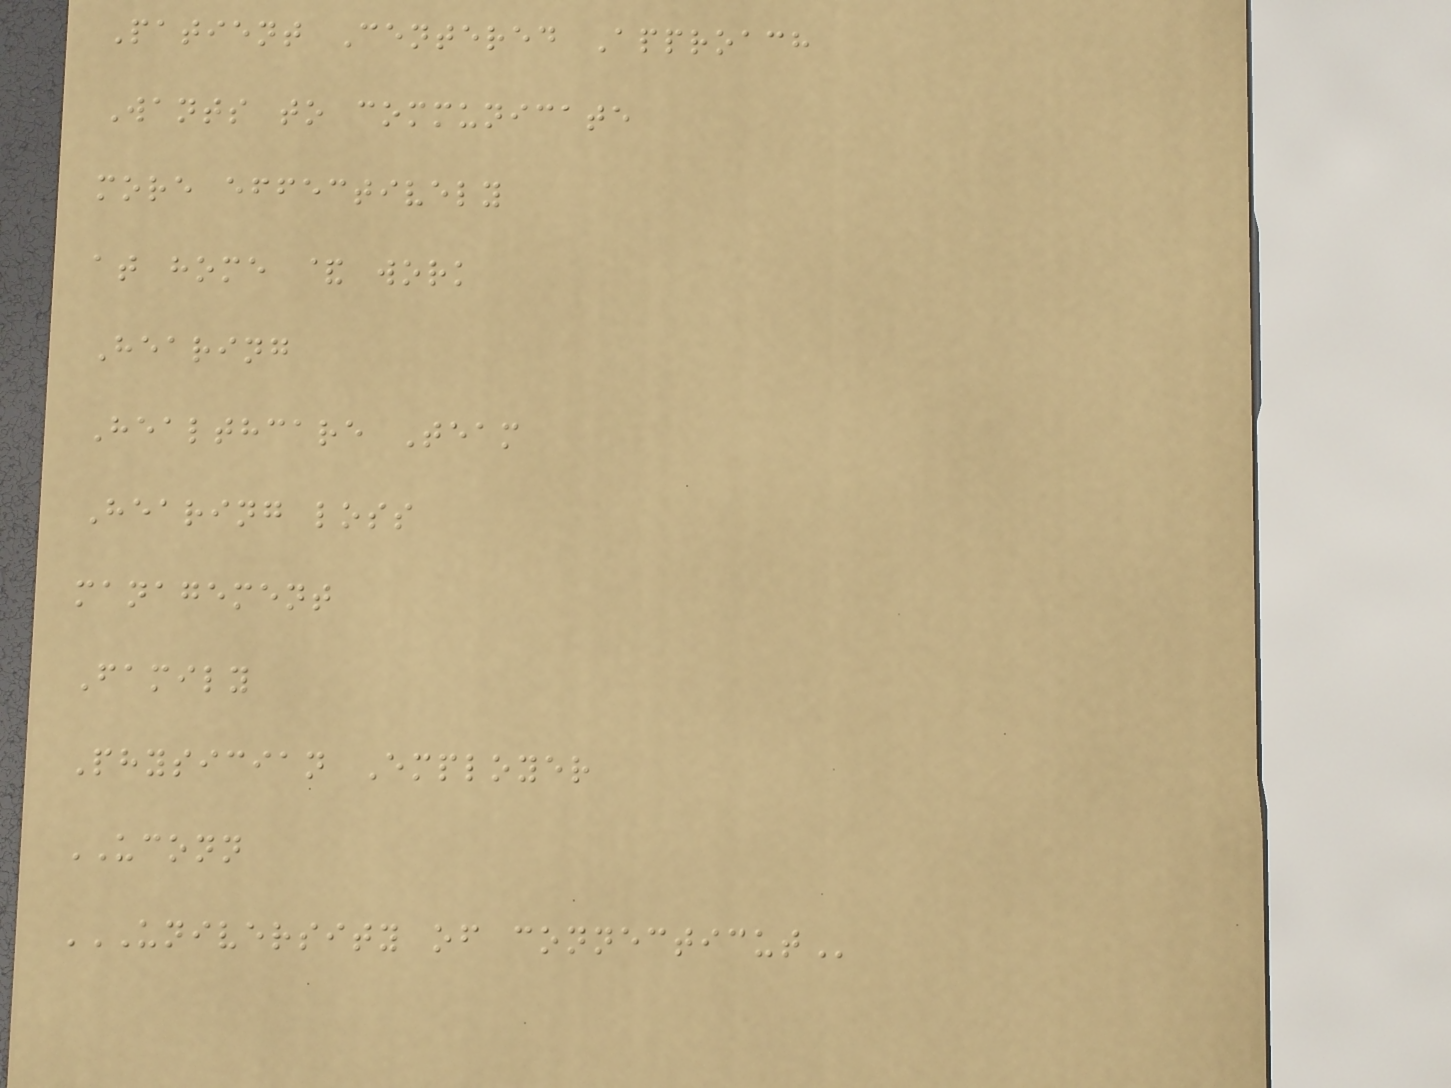Patient Centered Approach
Wants to communicate
more effectively
at home & work
Hearing
Healthcare Team
Hearing loss
management
Family
Physician Employer
UCONN
UNIVERSITY OF CONNECTICUT
